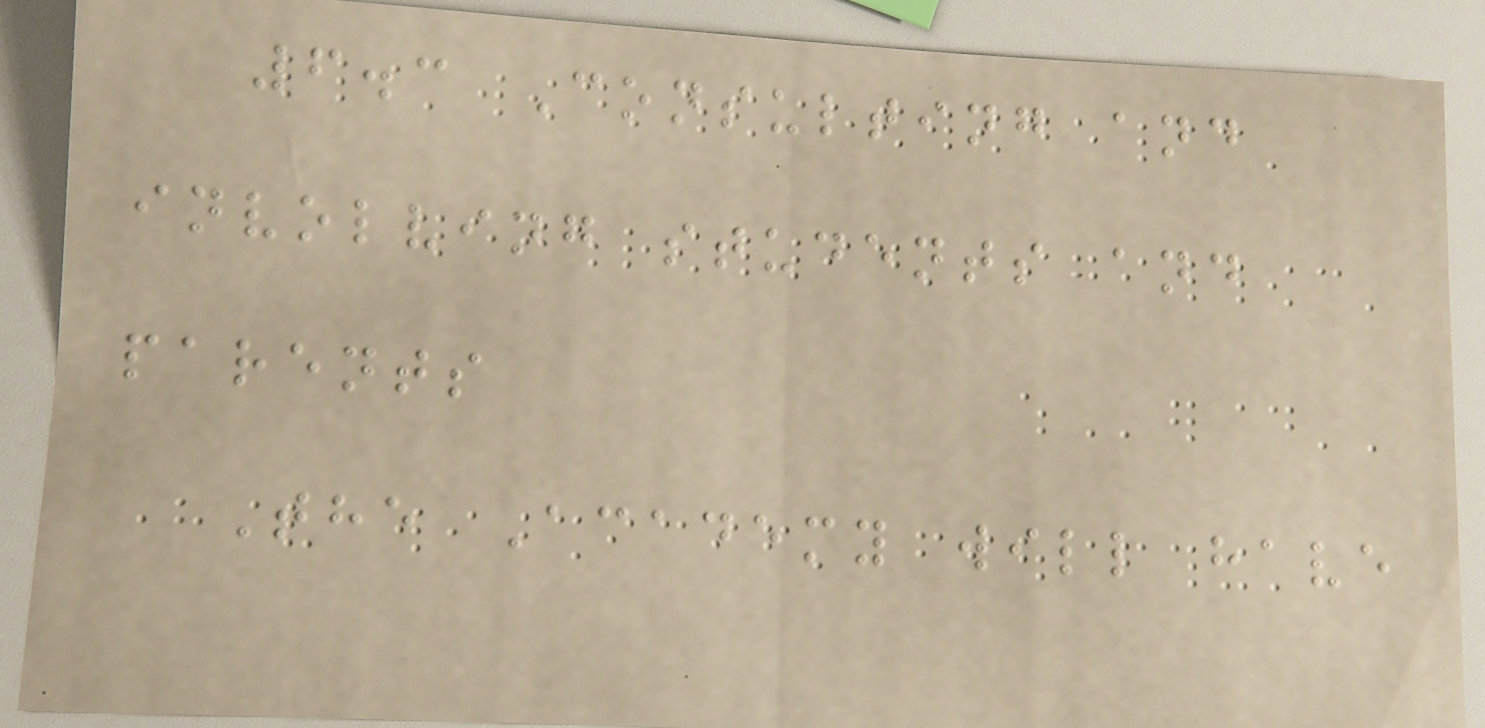6.3 Consulting and
involving students and
parents
The Academy will have
